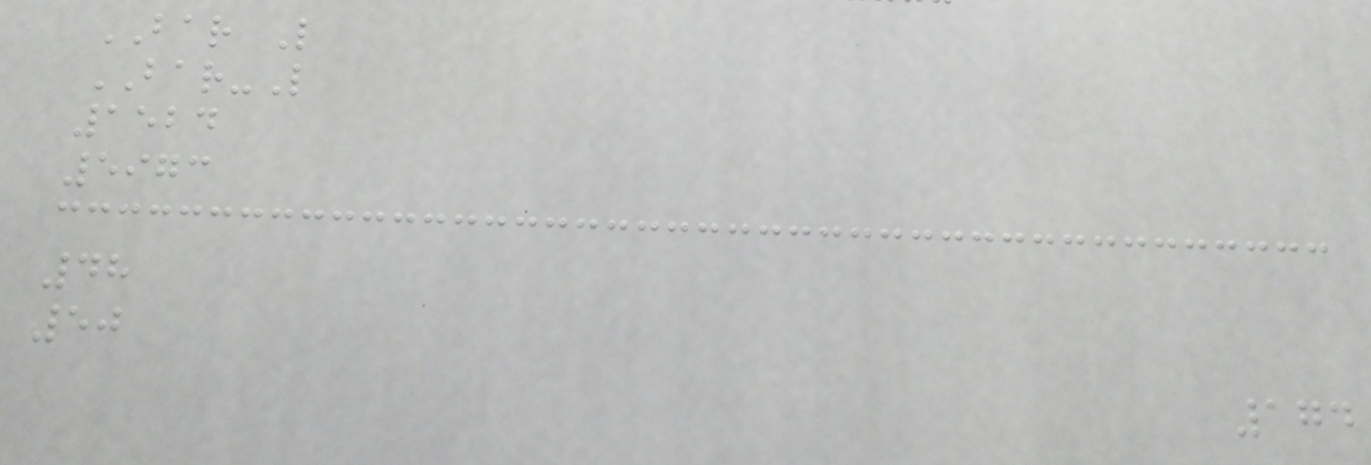BAR L
BAR-L
1524
5973
48
50
174
